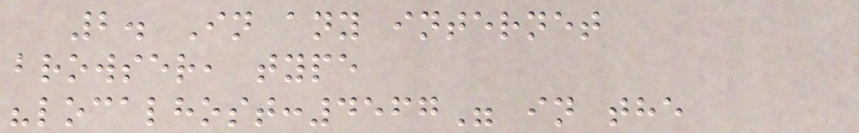2. In any internet
browser, type
"localhost:4567" in the
